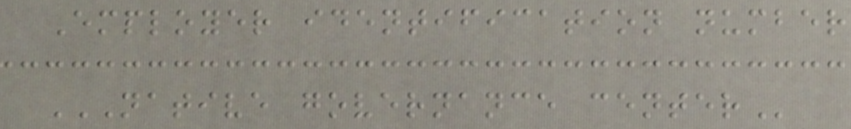Employer identification number
NATIVE GOVERNANCE CENTER
